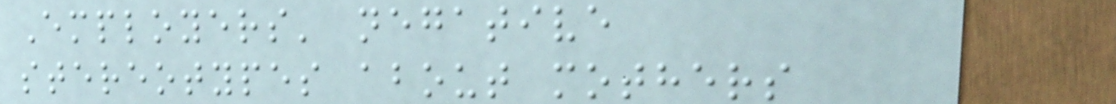Employers' negative
stereotypes about mothers
